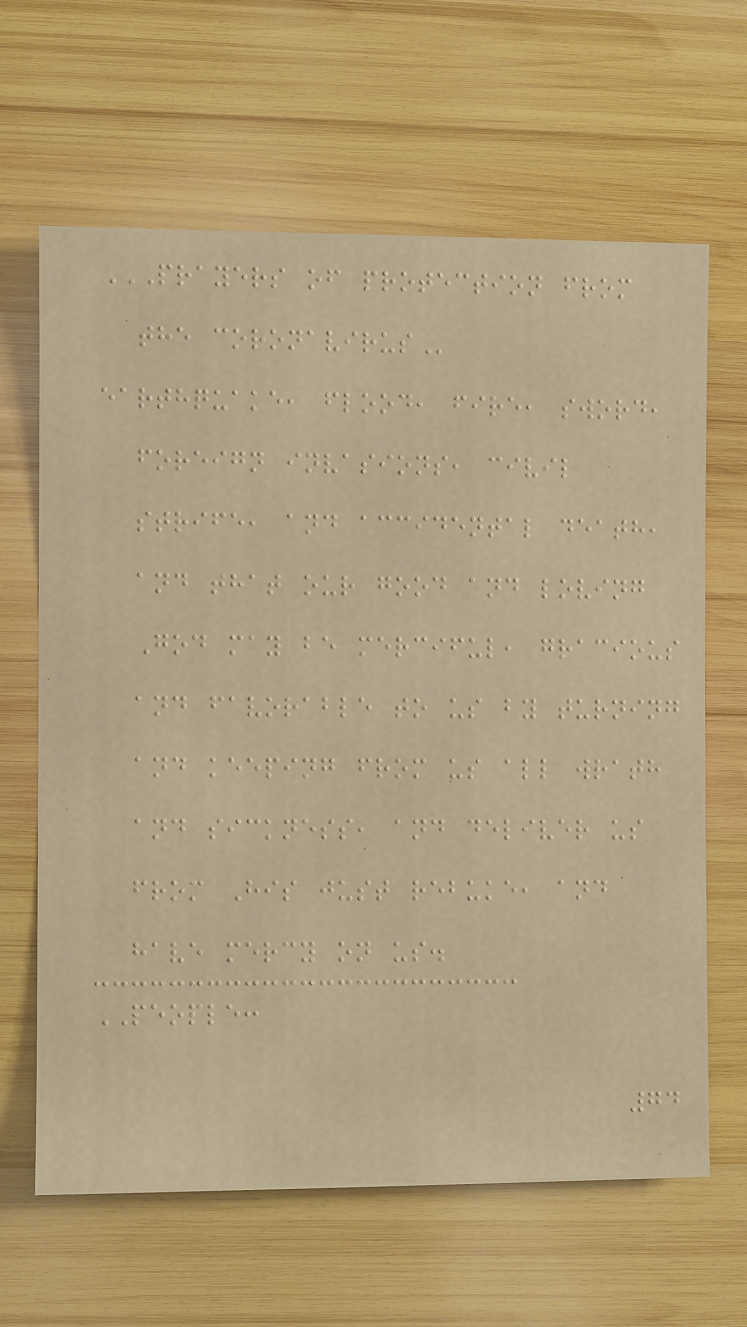PRAYERS OF PROTECTION FROM
THE CORONAVIRUS
earthquake, flood, fire, sword,
foreign invasions, civil
strife, and accidental death,
and that our good and loving
God may be merciful, gracious
and favorable to us by turning
and keeping from us all wrath
and sickness, and deliver us
from His just rebuke, and
have mercy on us.
PEOPLE:
74
